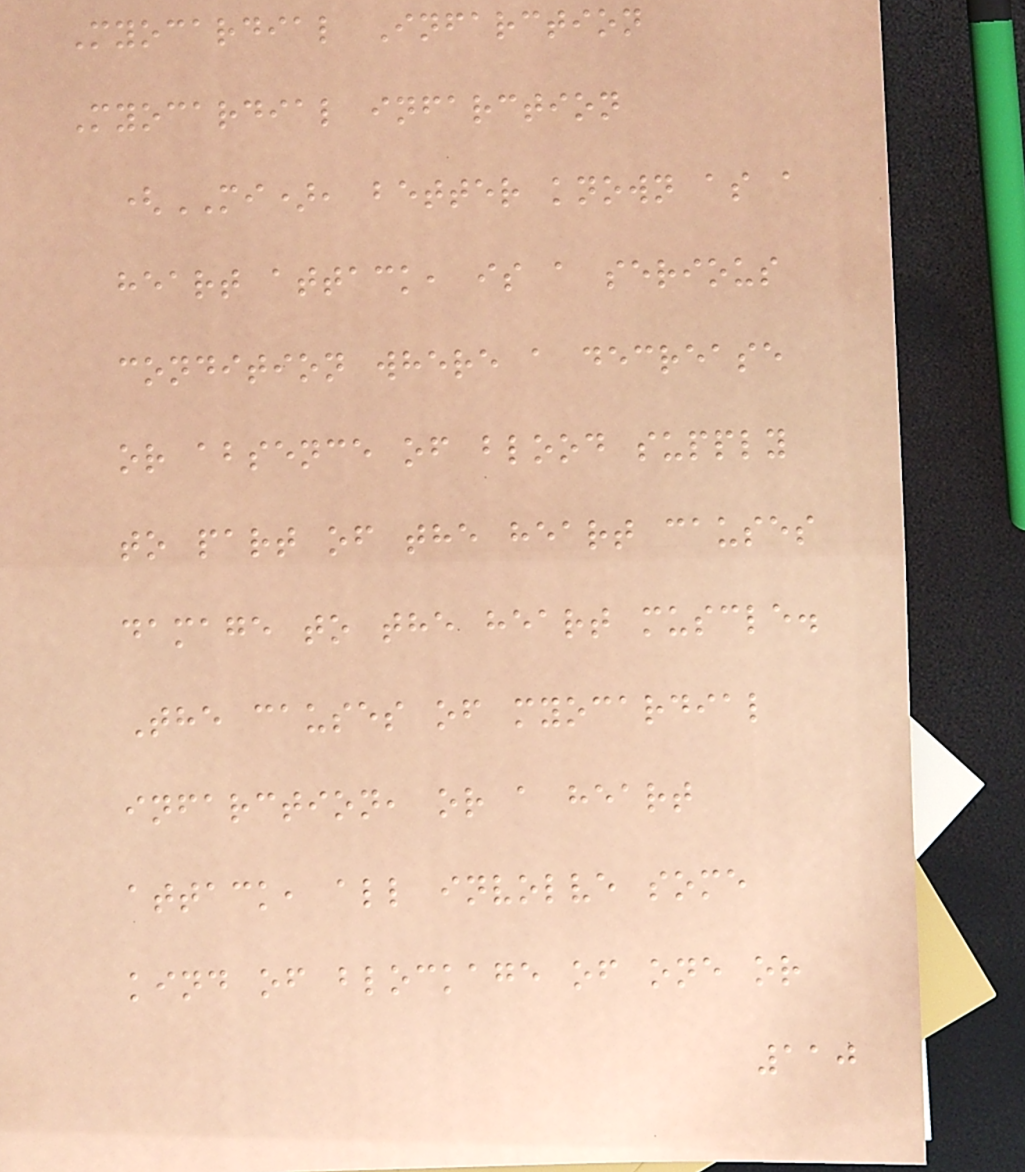Myocardial Infarction
Myocardial infarction
(MI), better known as a
heart attack, is a serious
condition where a decrease
or absence of blood supply
to part of the heart causes
damage to the heart muscle.
The causes of myocardial
infarction, or a heart
attack, all involve some
kind of blockage of one or
110
